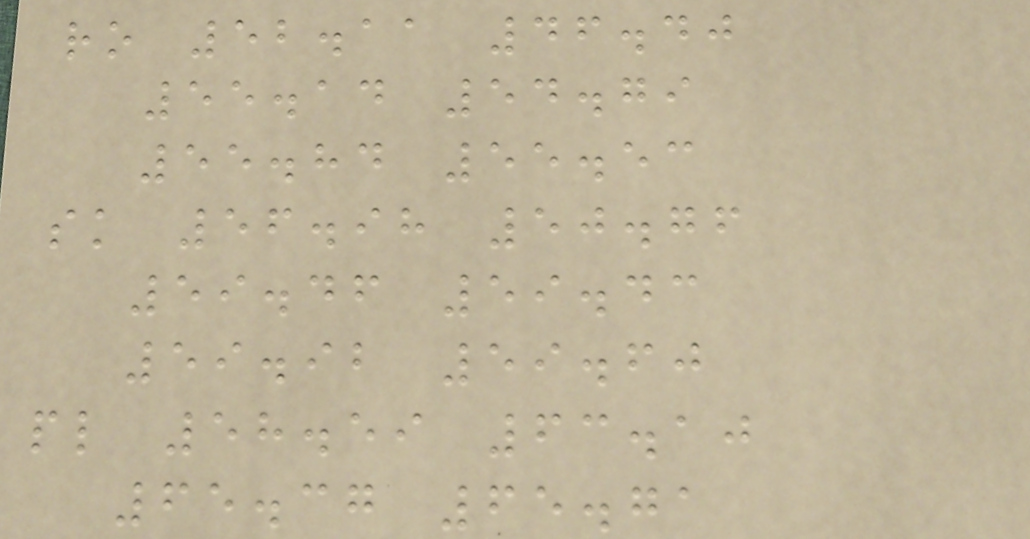ro 52.11 46.40
55.14 54.79
55.84 55.53
sk 56.98 50.76
59.46 59.43
59.92 59.60
pl 58.59 63.10
65.37 65.71
